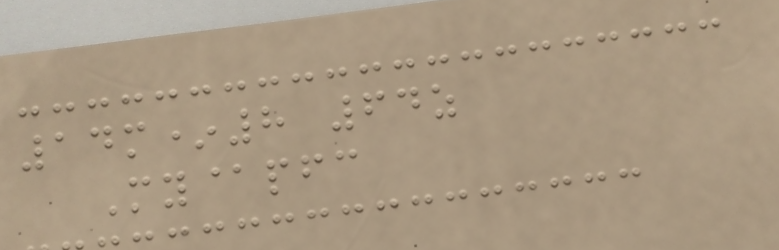14m*8 64z
My@pfc
